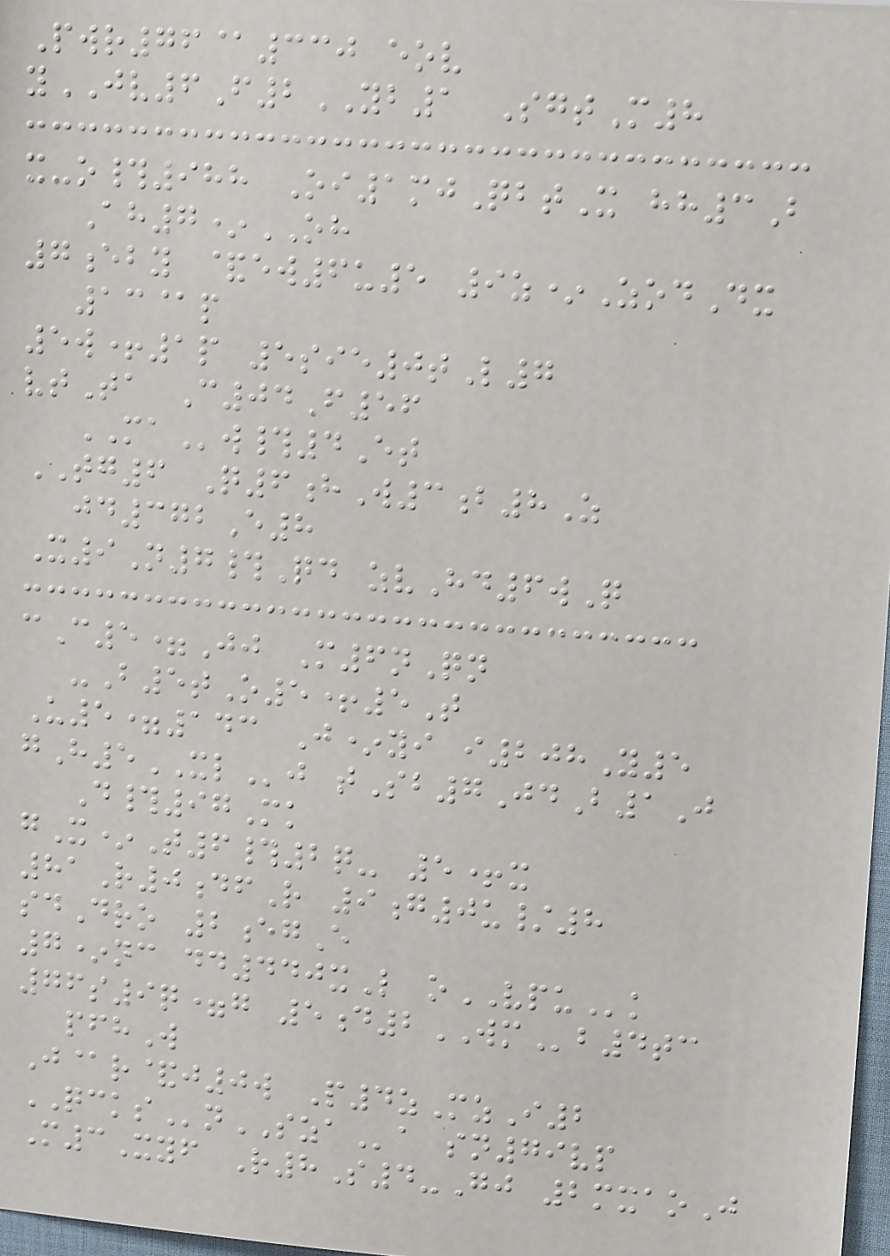Pwr76@330 eov
yJV6F2YB1 SgtM8
x-o#988 Oi1mjQbtX hh3B
Ah7*OH
7eby &ew6u5 9z*ZodDx
13@p
5w+1p 5sie0tL7
vtTa C04F56
MAw#4Et
TG6 Q6hW3b8Z
jd372E8
X9N7#Qd zvHd6wQ
cC5=Jj M6nQn
-B5tO5+5T
U5=143 J*yi i208Y5
gH5XLj tSb7JdB1J
D#97Mk
gX*T6#2q- 5+x
81R0dfR 9g0u/8
sdDro 2egE
7*nc dd440xL oVPUk
76s9q=g 5d2WMb4tc
pfhW
J@r&j0w P4zMzI2
QCKSnSZAa sn79vp
M3Xyf R8S4-Gj 2mxaoJ
